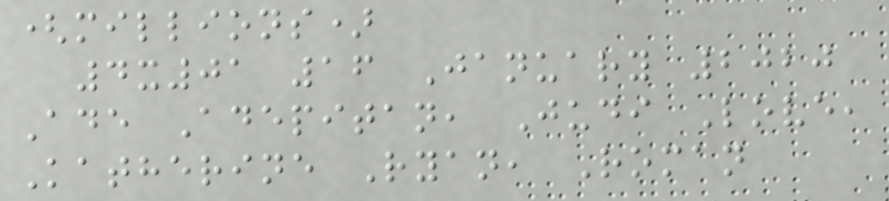(millions)
4x01 16 January 2020
Ade Adepitan, Judi Love,
Katherine Ryan, Roman
